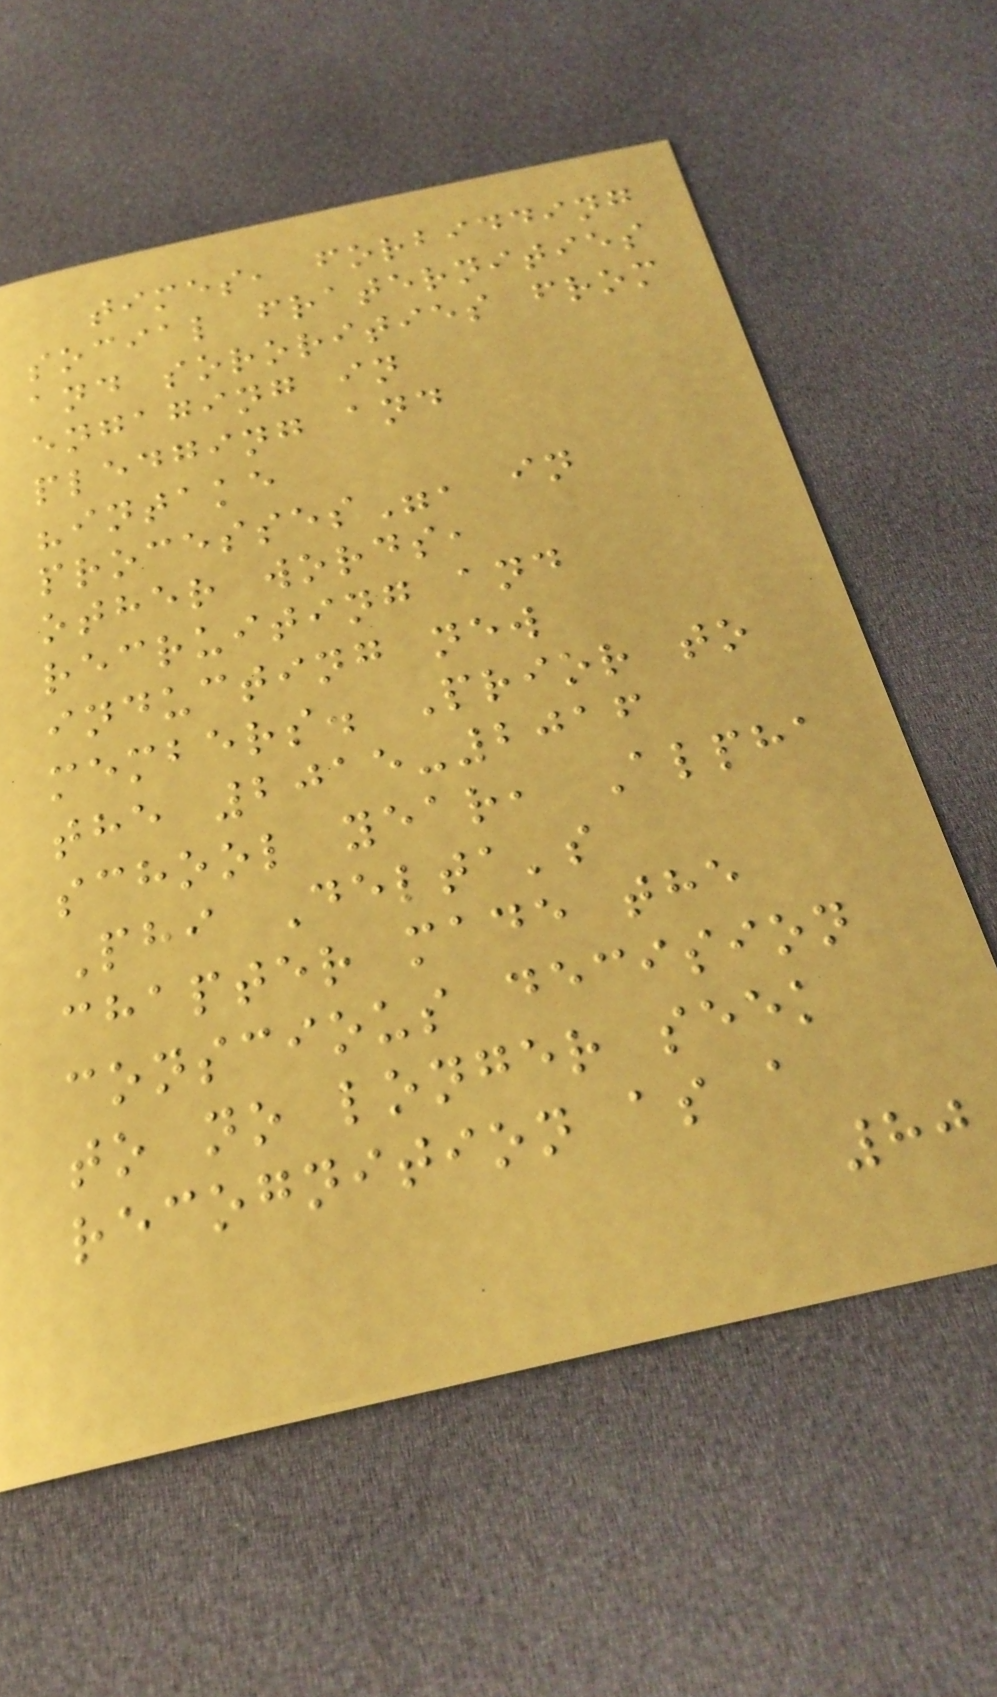times, forbidding
social fraternities
and sororities from
engaging in
pledging and
"intake
processes", in
other words,
recruiting and
inducting new
members. Prior to
the 2015-2016
school year, Alpha
Phi Delta's
chapter made the
conscious decision
to no longer seek
recognition as a
80
